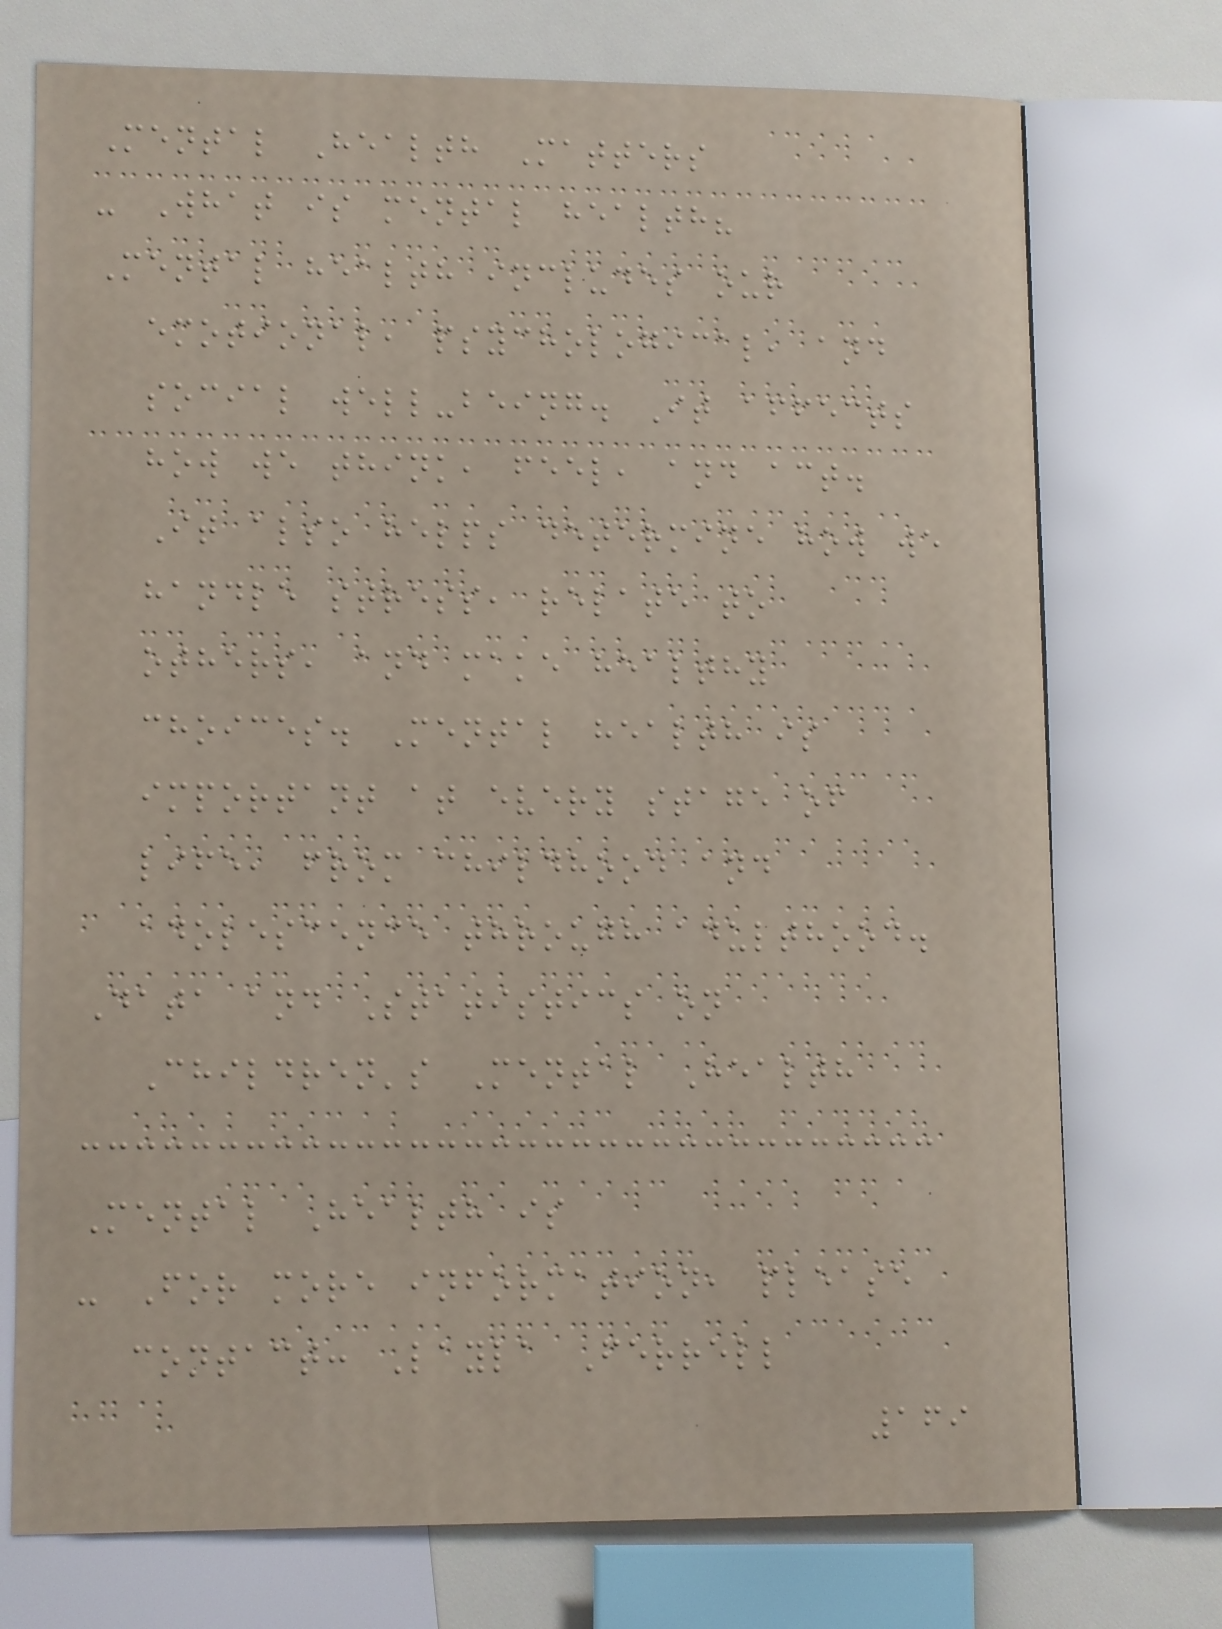Mental Health Matters
- What is mental health?
Mental health includes our
emotional, psychological, and
social well-being. It affects
how we think, feel, and act.
It also helps determine how we
handle stress, relate to
others, and make healthy
choices. Mental health is
important at every stage of
life, from childhood and
adolescence through adulthood.
Data and Statistics on
Children's Mental Health
Mental Health is
- For more information, please
contact: Layla Ferrell
169
